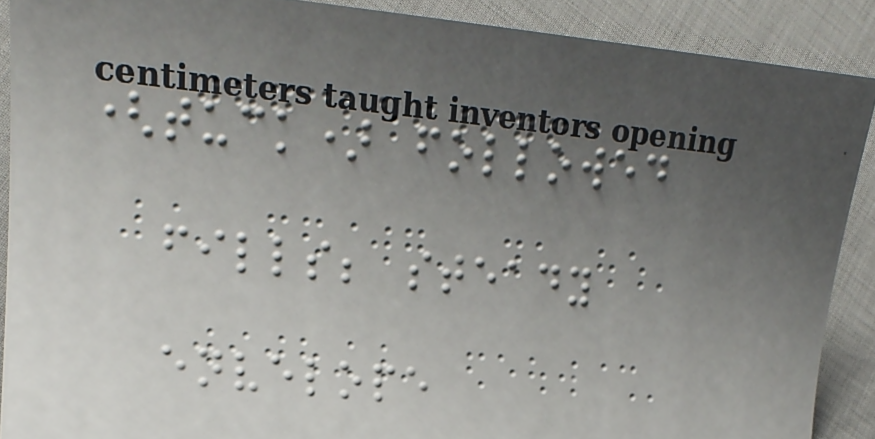(tuck) followed
fills; steady
envelope
